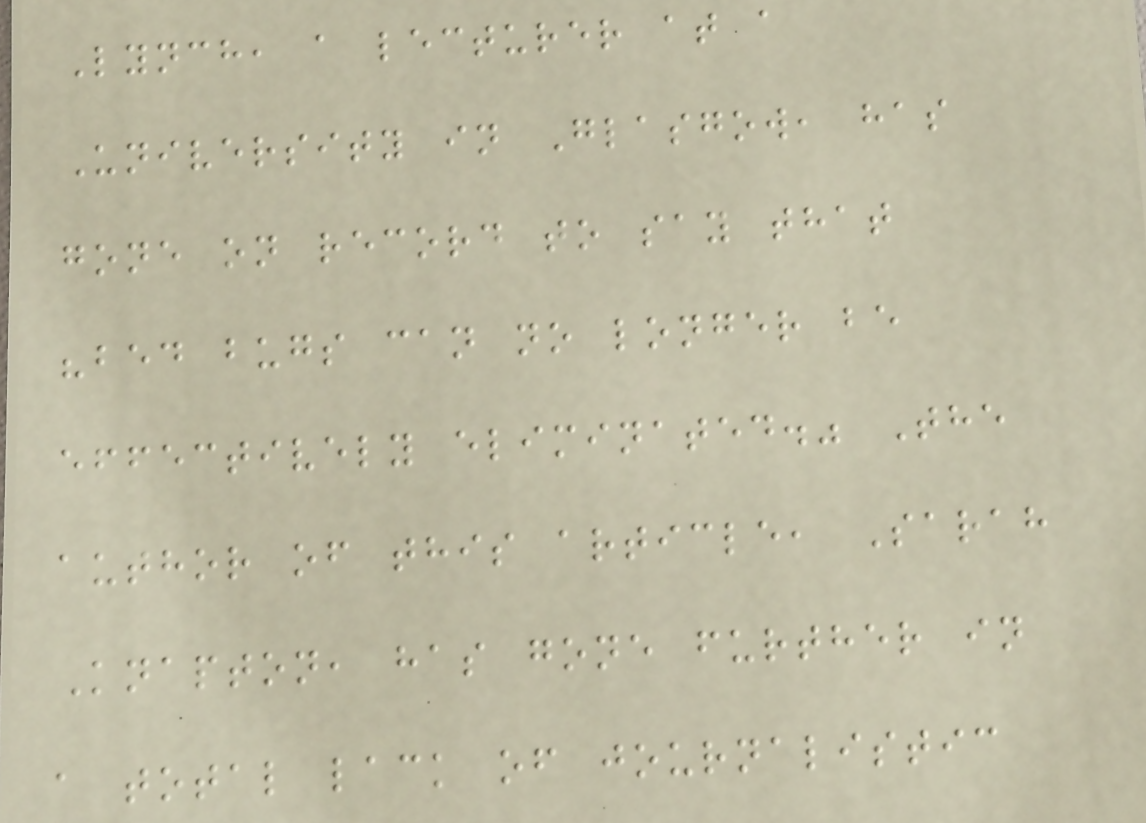Lynch, a lecturer at a
University in Glasgow, has
gone on record to say that
"bed bugs can no longer be
effectively eliminated." The
author of this article, Sarah
Knapton, has gone further in
a total lack of journalistic
